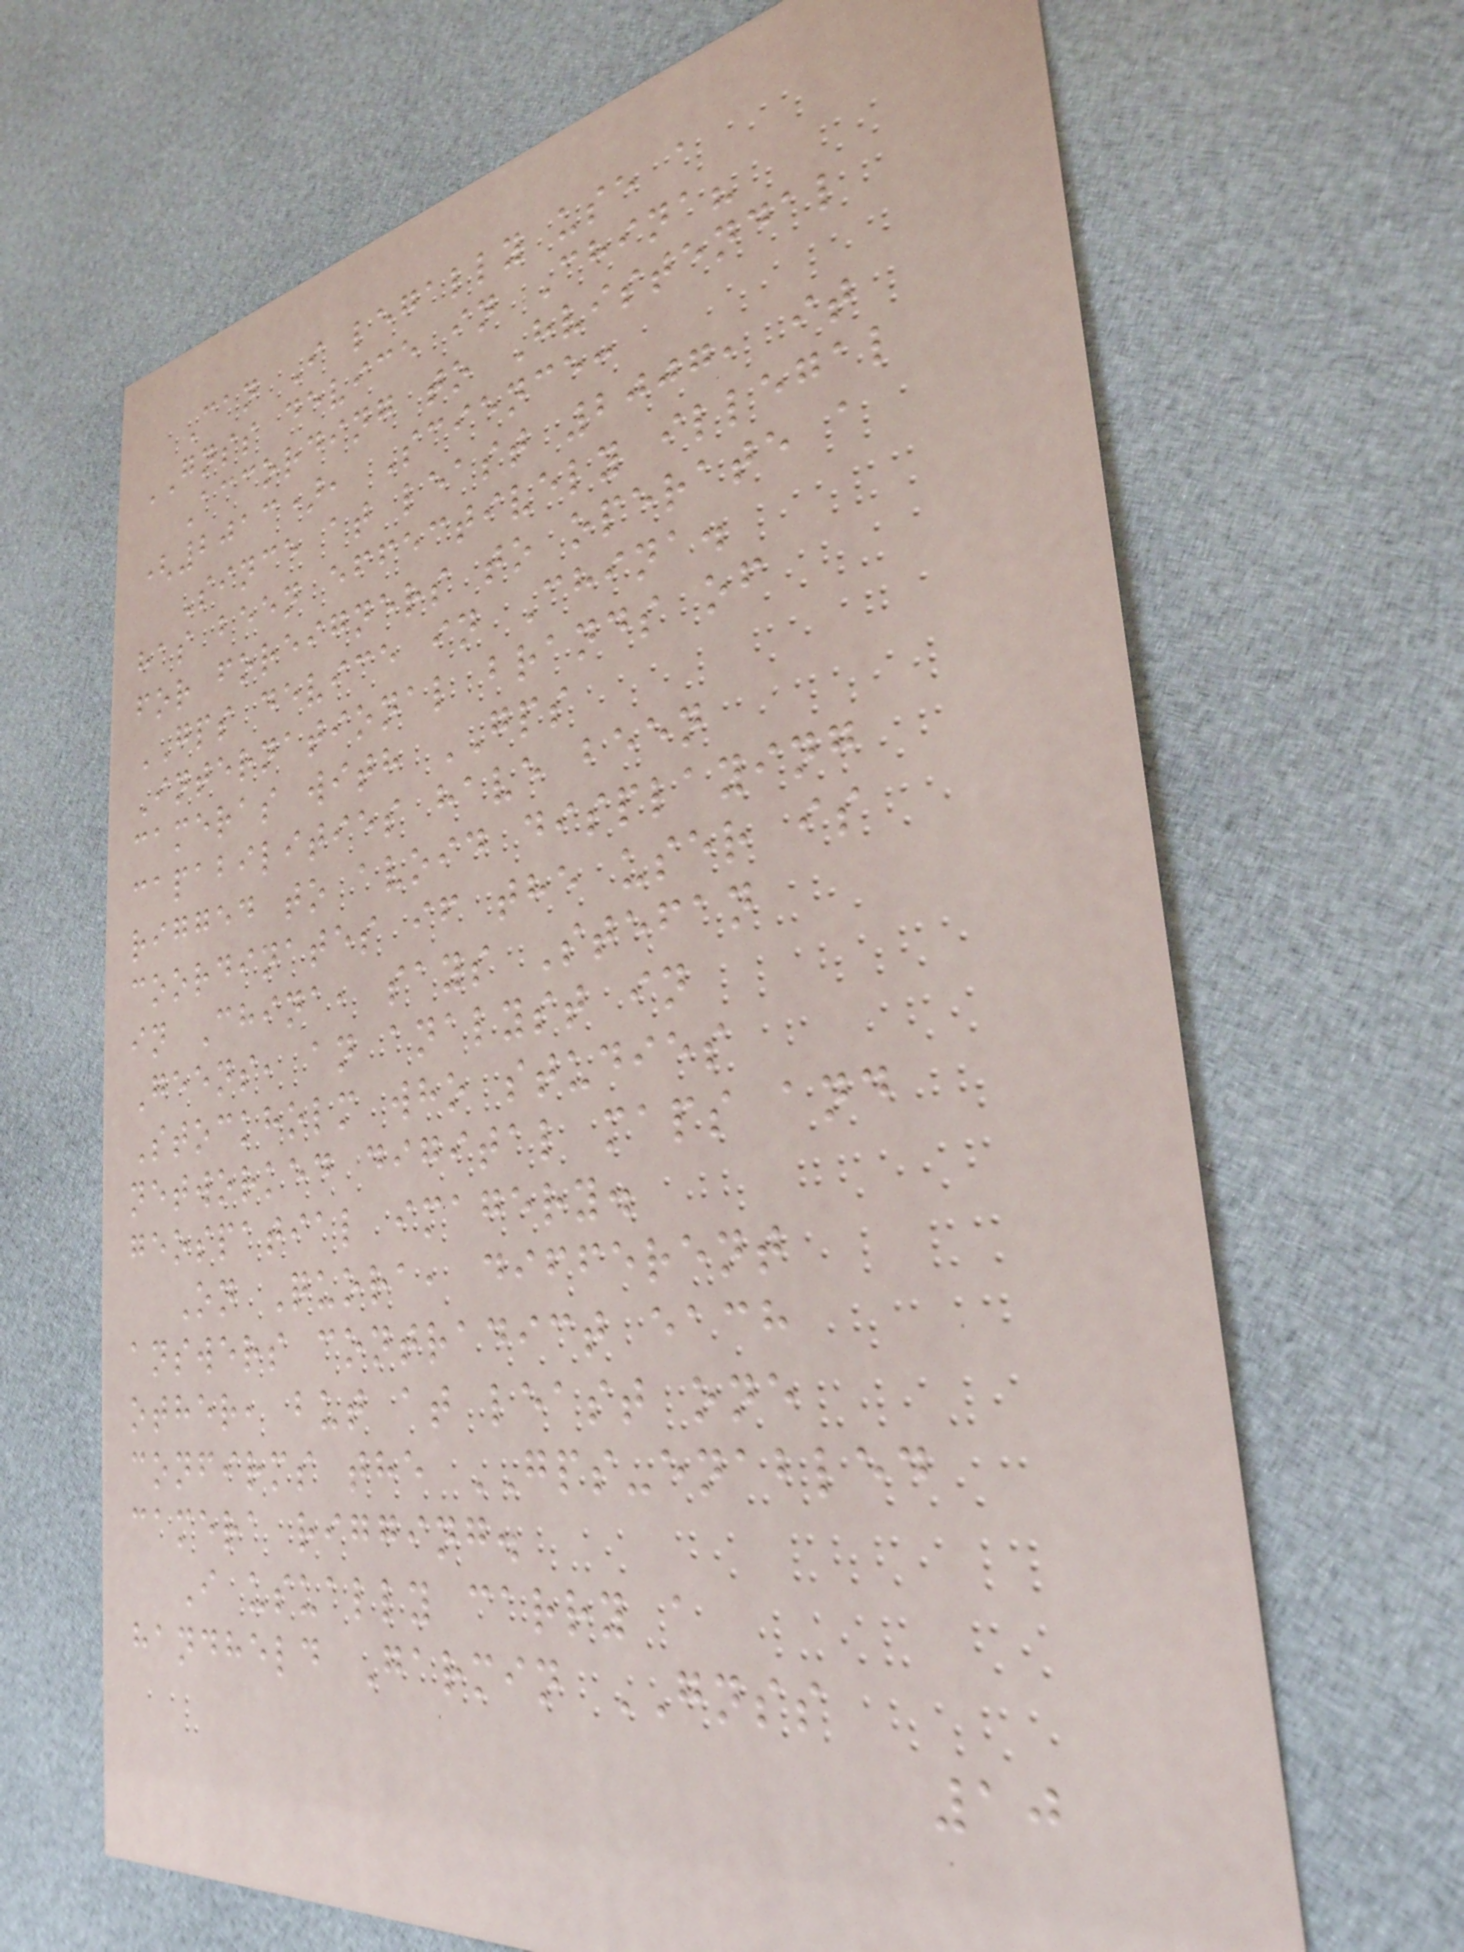Can I legally use a
GNSS device in China?
According to Hvistendal
(2013), Science:
Since at least 2007, it
has been effectively illegal
for foreigners to operate a
GPS device in China.
International brands of
cameras with GPS
capabilities have been
rigged to avoid displaying
coordinates if the user is
in China, says Stefan
Geens, an analyst in
Stockholm who studies
networked digital maps and
geospatial imagery.
On Quora, different
answers contradict each
other, but at least one
confirms the GPS-enabled
camera rigging.
I usually carry a
handheld Garmin GNSS
10
